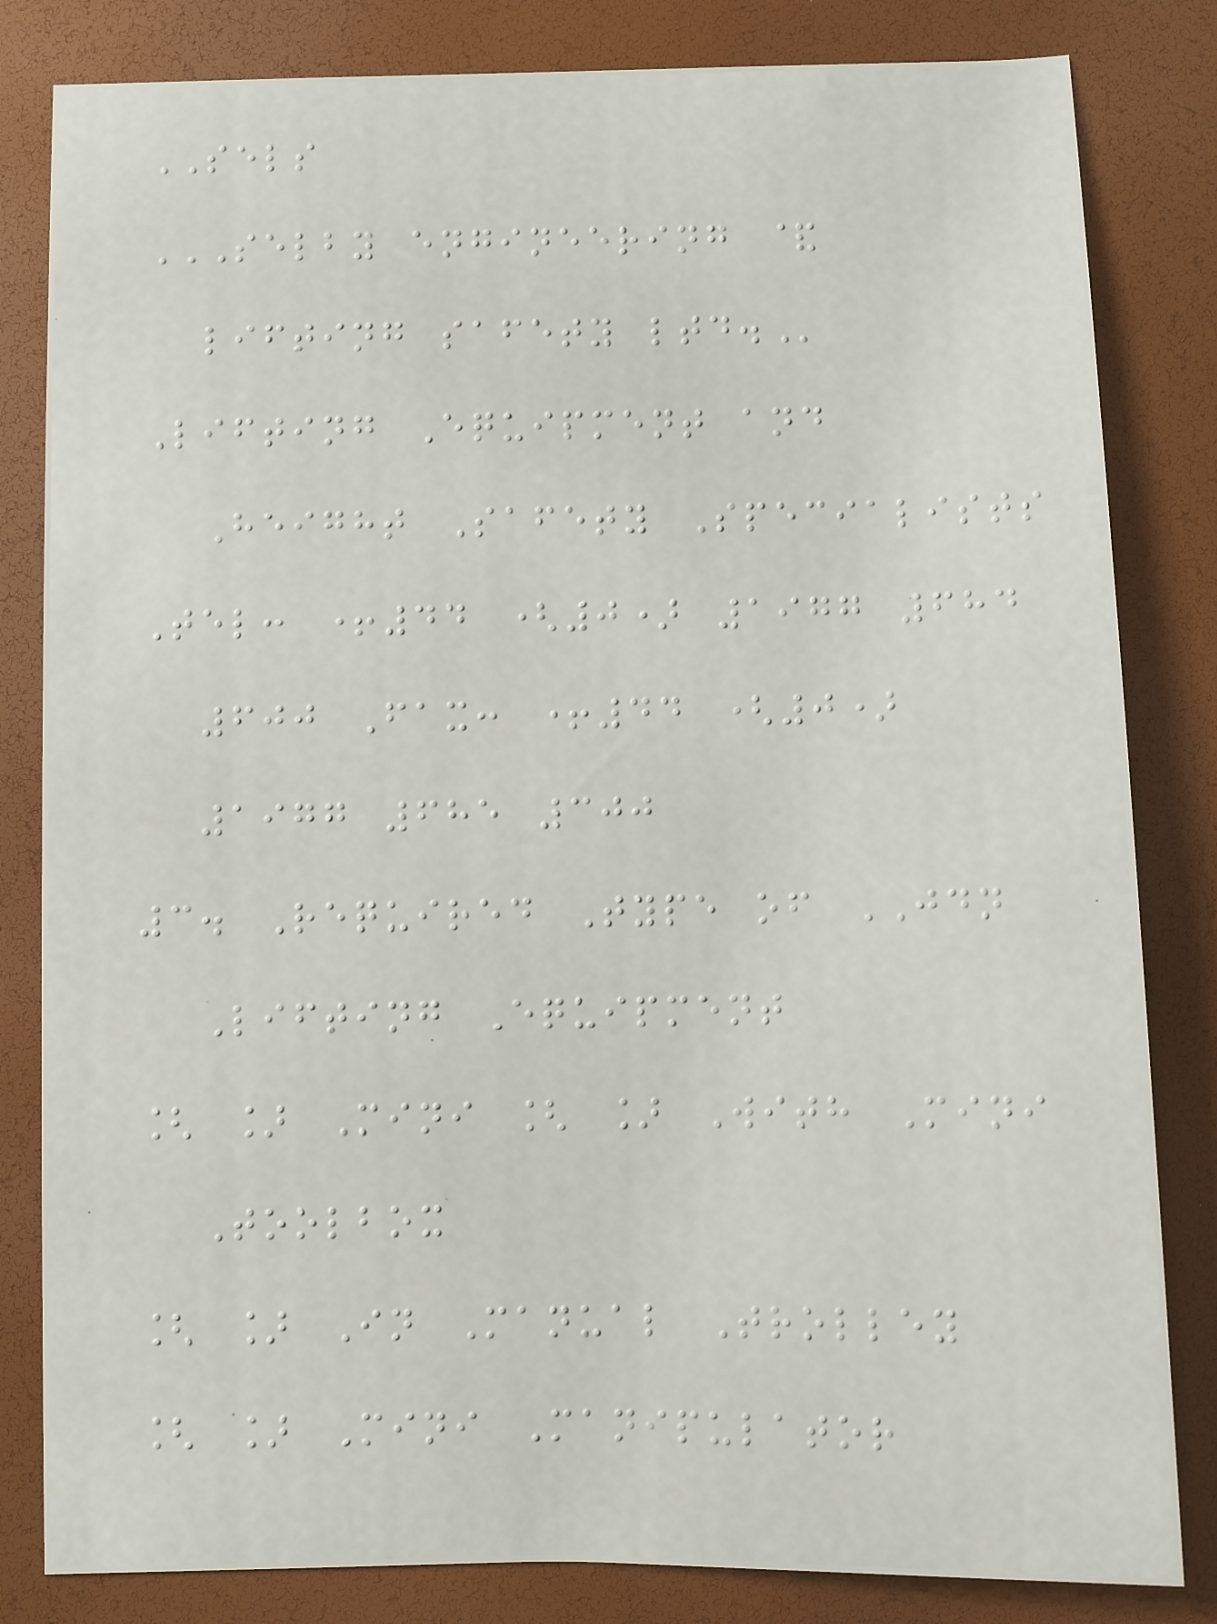SELS
SELBY ENGINEERING &
LIFTING SAFETY LTD.
Lifting Equipment and
Height Safety Specialists
Tel: +44 (0) 1977 684
600 Fax: +44 (0)
1977 685 300
3. Required Type of JDN
Lifting Equipment
[ ] Mini [ ] With Mini
Toolbox
[ ] In Manual Trolley
[ ] Mini Manipulator
